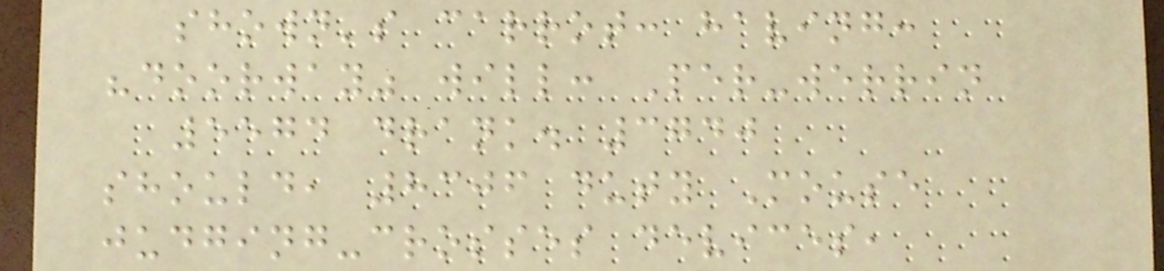shown's carrot: having:
"doorway" will: Per-werrin
5574 drank. 3740
should, 8306 duty Mouse
judging-crosses devices,
